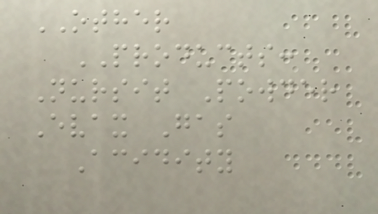OTHER
PRODUCTS:
Nursit Powder
Evax Gas
Acidity
